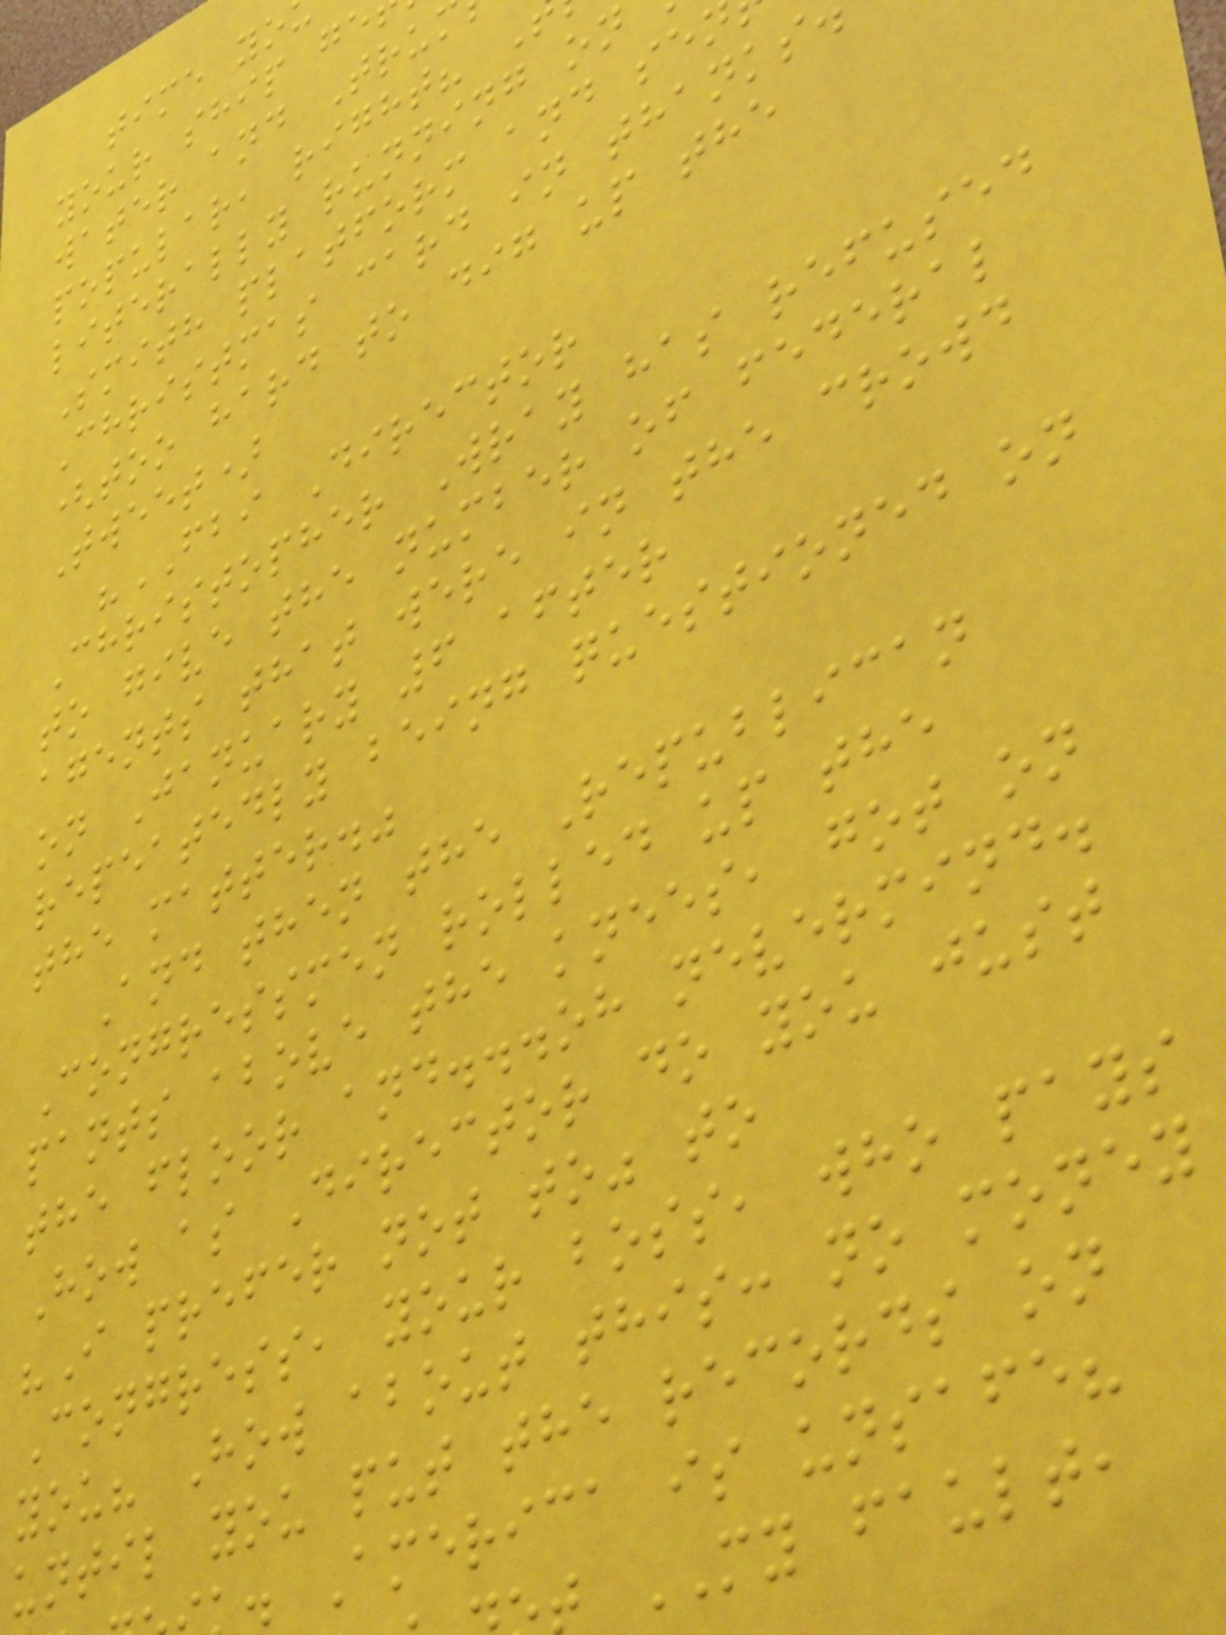time yo
your ship ge
water and Tru
popular, right?
literally running on
Smith platform and se
Christmas card in thanks
(too hard to dig up the
Tweet)
"FBI Director
Christopher Wray has refused
to give the number of federal
agents that were in the crowd
on January 6 after
repeatedly being questioned on
the matter."
And then the Republican
Congressmen rolled up the
pants above the knees, got on
the floor and...oh nevermind.
How as Director do you just
"I prefer not to" to
Congress, your boss, who pays
you? How about this: no money
until you put the records on
. America is unsafe?
MY fault,
